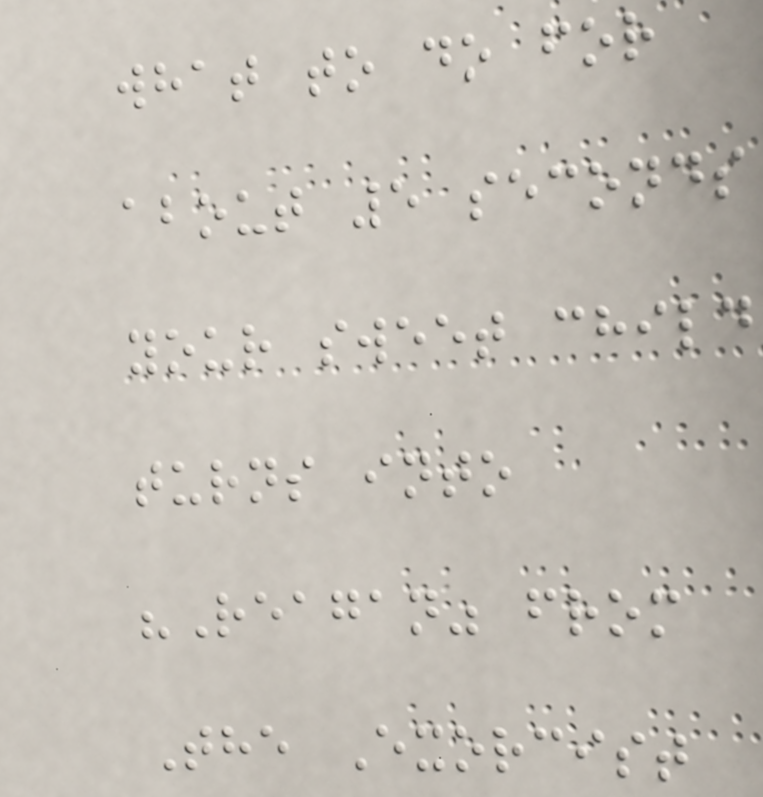what to do for
about 5 seconds
your sweet child
turns into
"Reagan" from
The Exorcist
